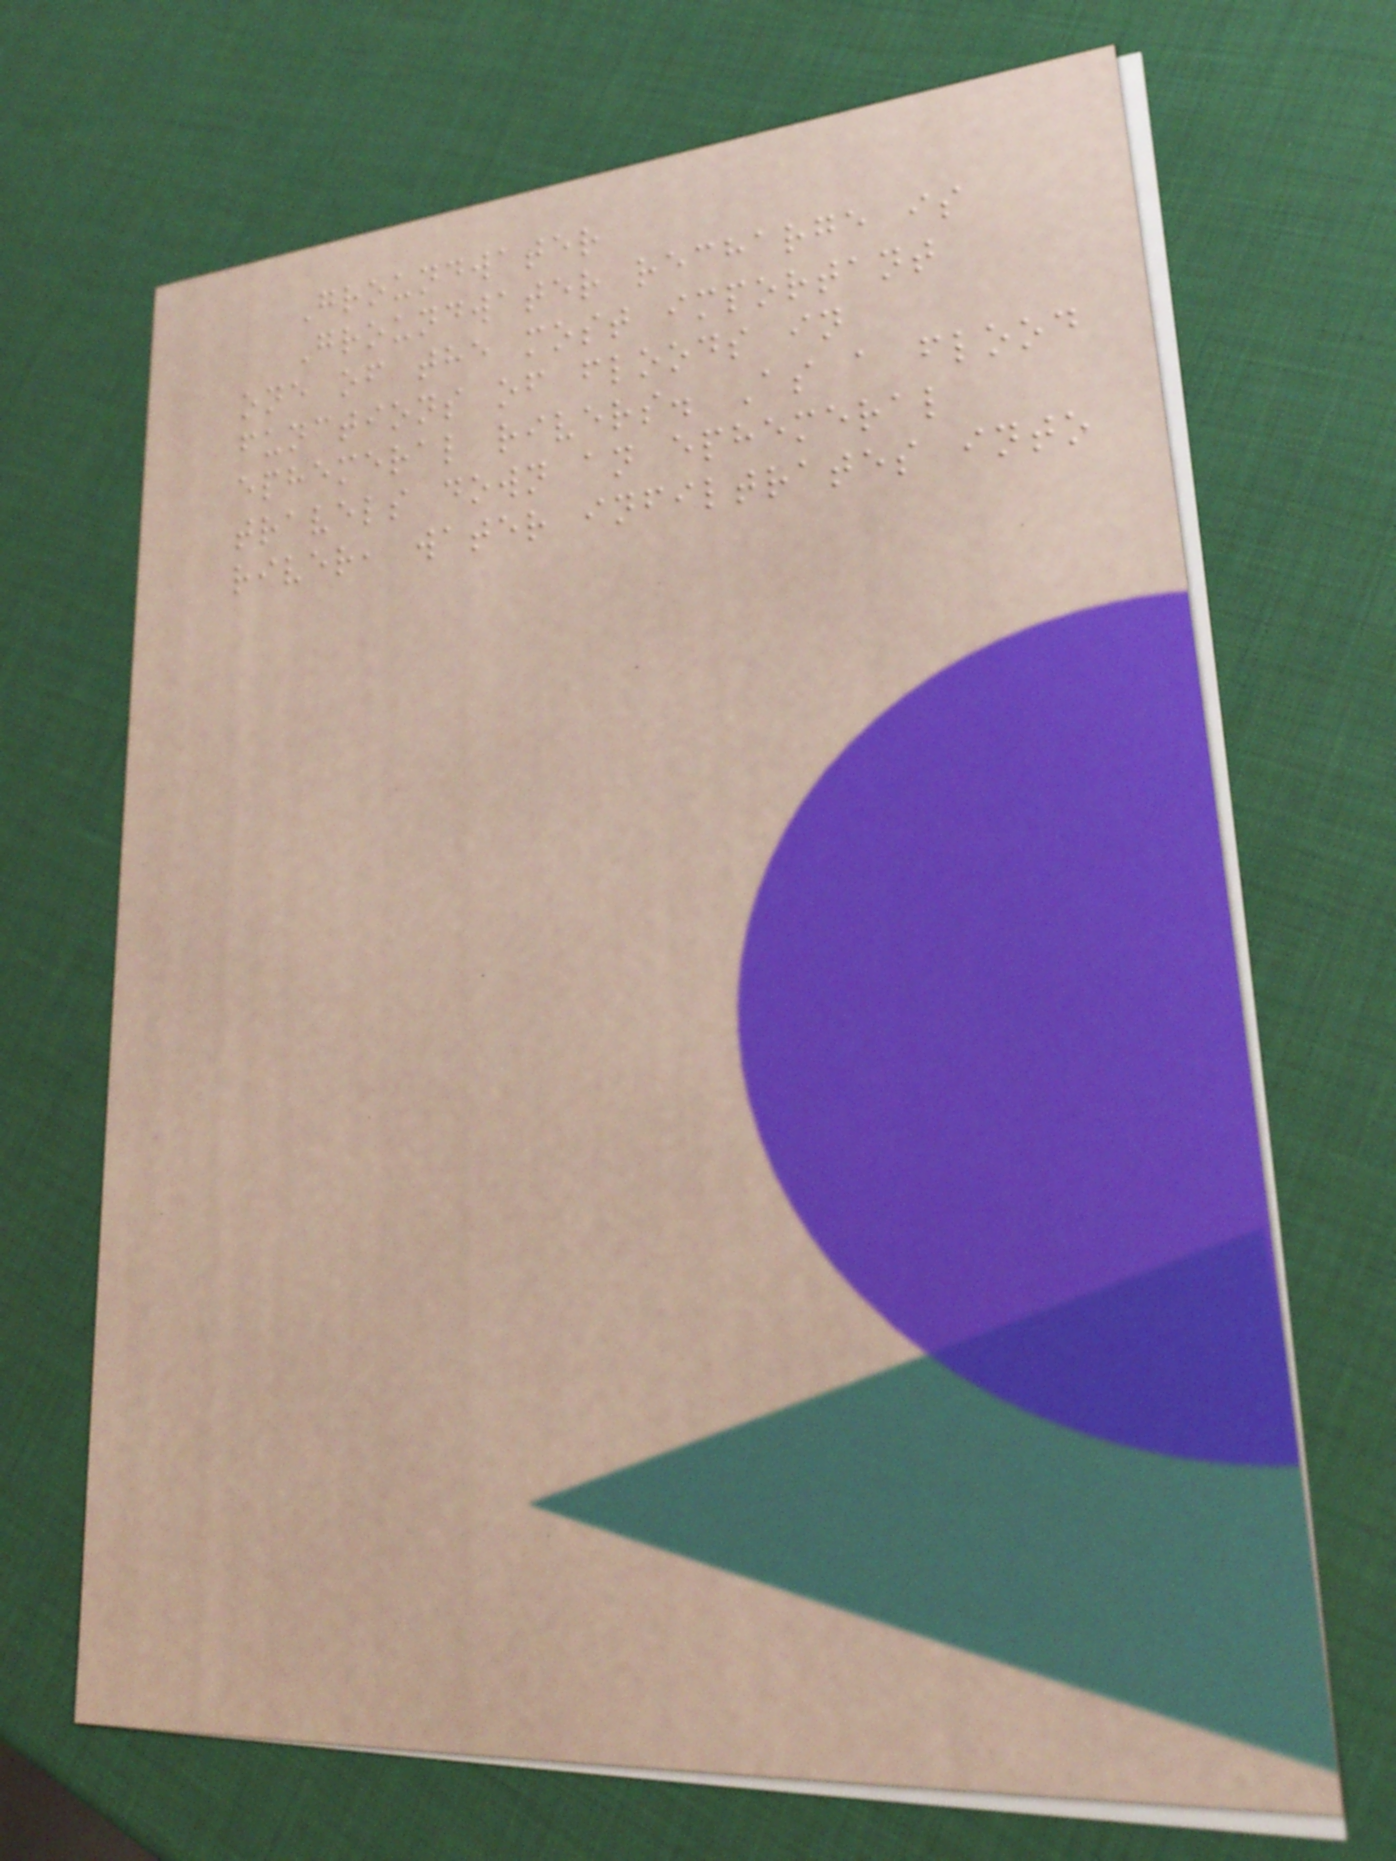Groundwater
Groundwater recharge is
one of the most important
functions of floods in
ephemeral rivers. As a flood
travels down an ephemeral
river, water infiltrates into
